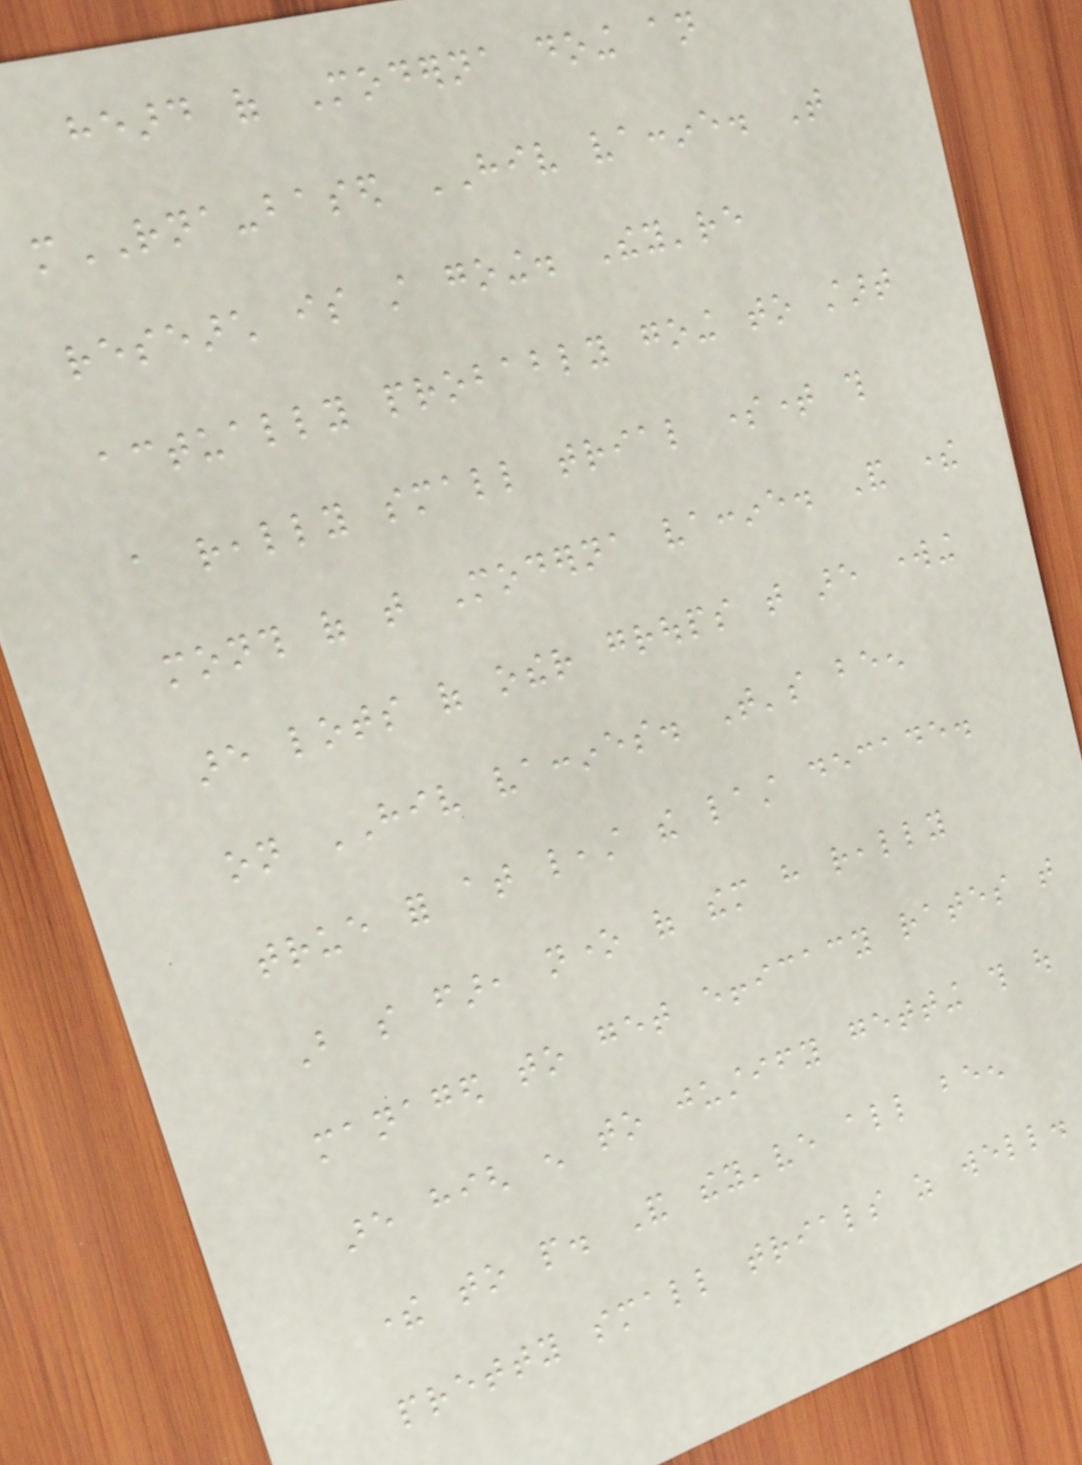heard of Moderna doing an
mRNA-based HIV vaccine. That
research is still going. They're
actually probably going to start
a really small trial sometime this
month of that Moderna vaccine. And there
are lots of other groups that are working
on HIV vaccines. That's been
true for at least the last decade.
But so far, none of them have really
managed to get efficacy rates that
are high enough to justify getting this out
there to people. And they've all been
pretty small trials as well.
